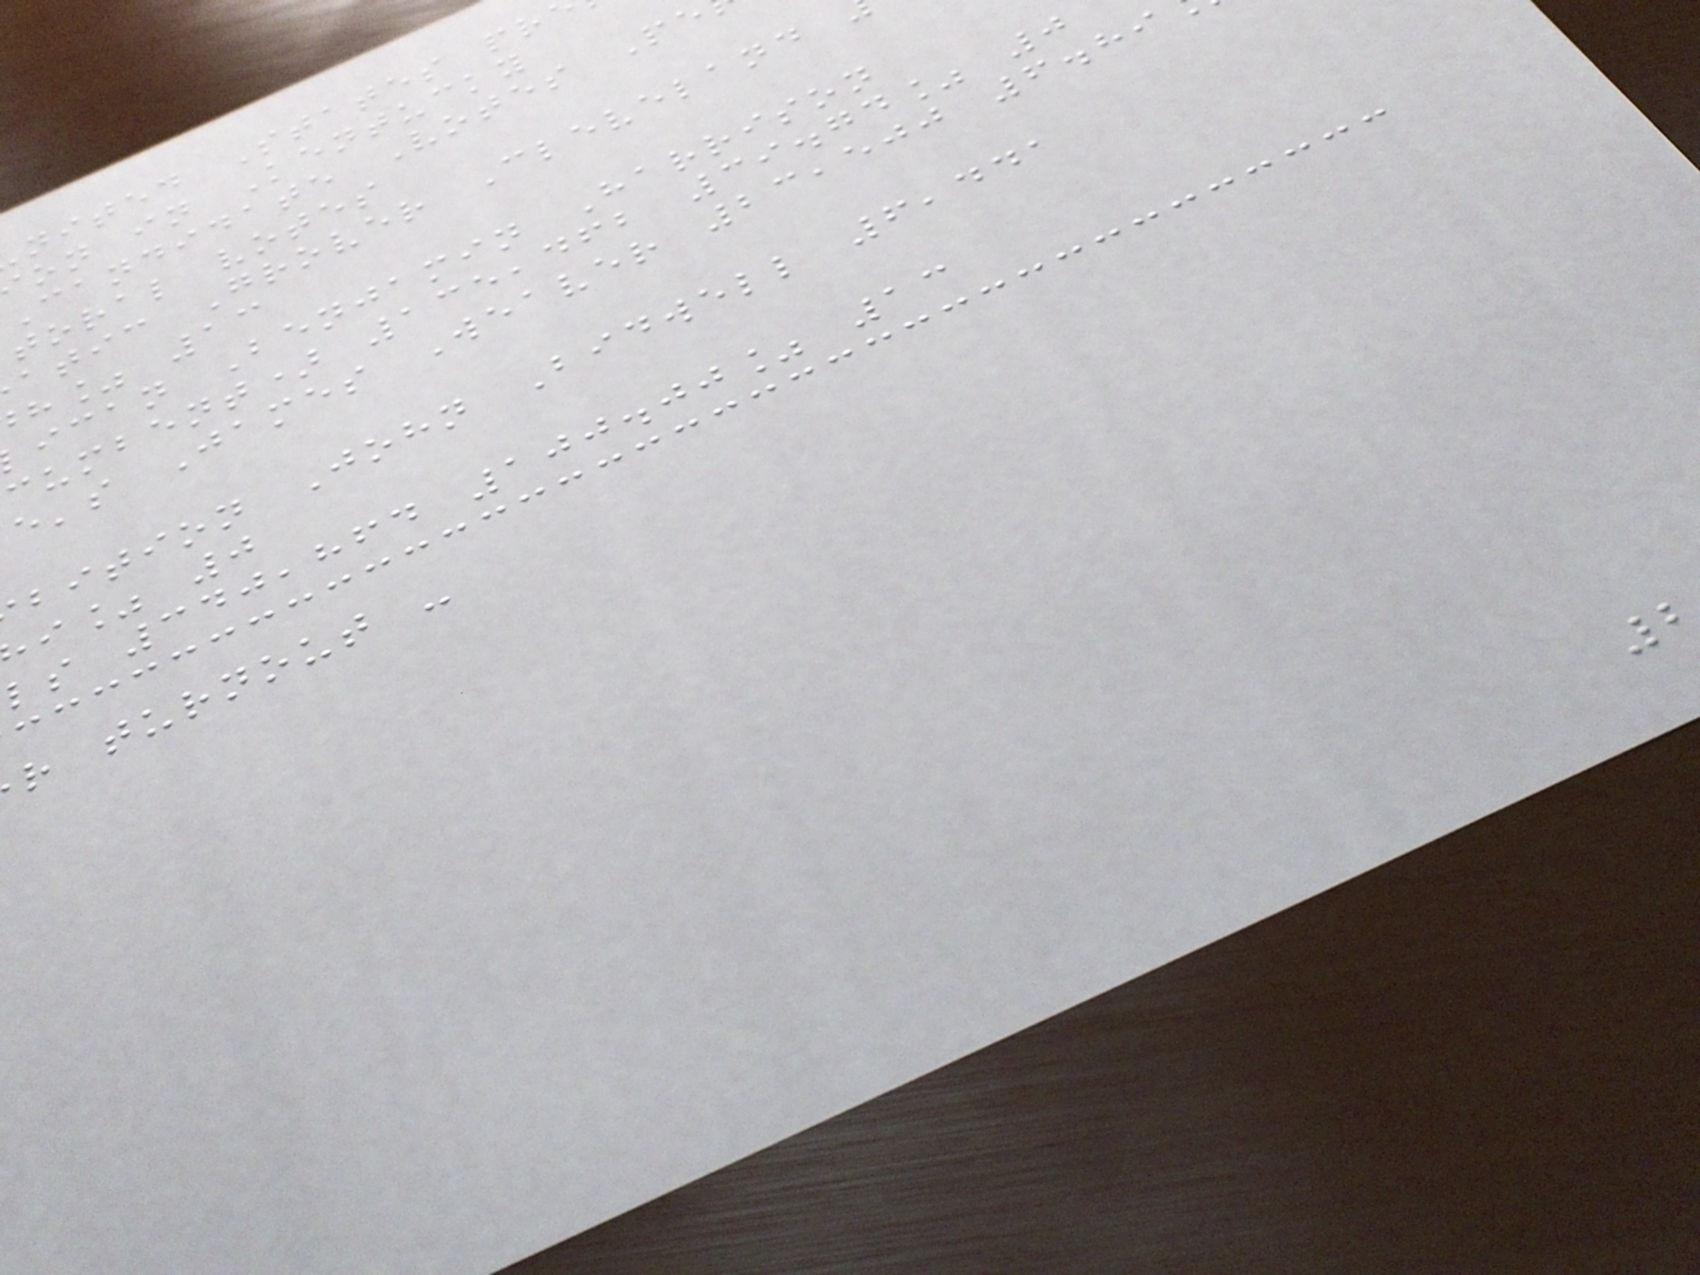nited States pr
on in Kentucky
Candidate Votes Pe
toral votes
atic Grover Cleveland
h% 13
ican Benjamin Harrison
cumbent) 135,462 39.74% 0
e's James Weaver 23,500 6.89
bition John Bidwell 6,441
i% 0
ls 340,864 100.00% 13
r turnout -
